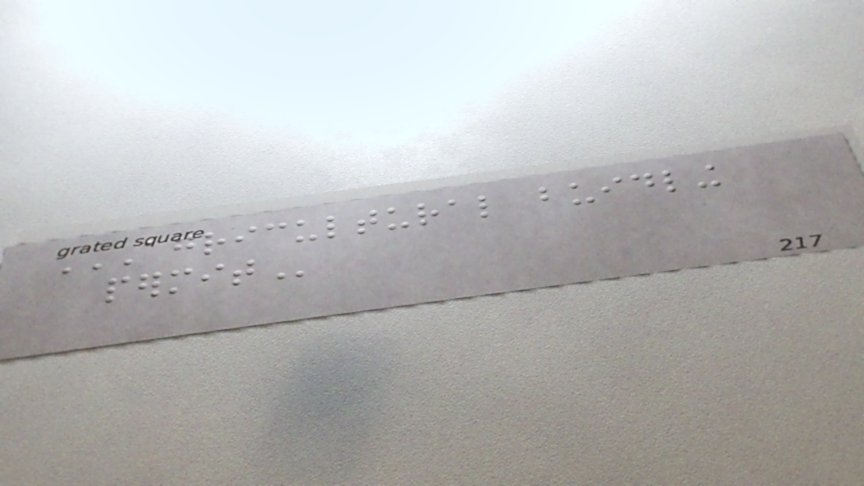AGRICULTURAL BUIDLING
PERMIT
